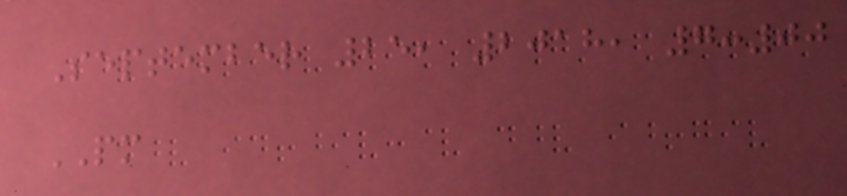September 25, 2018, 7:00
PM
